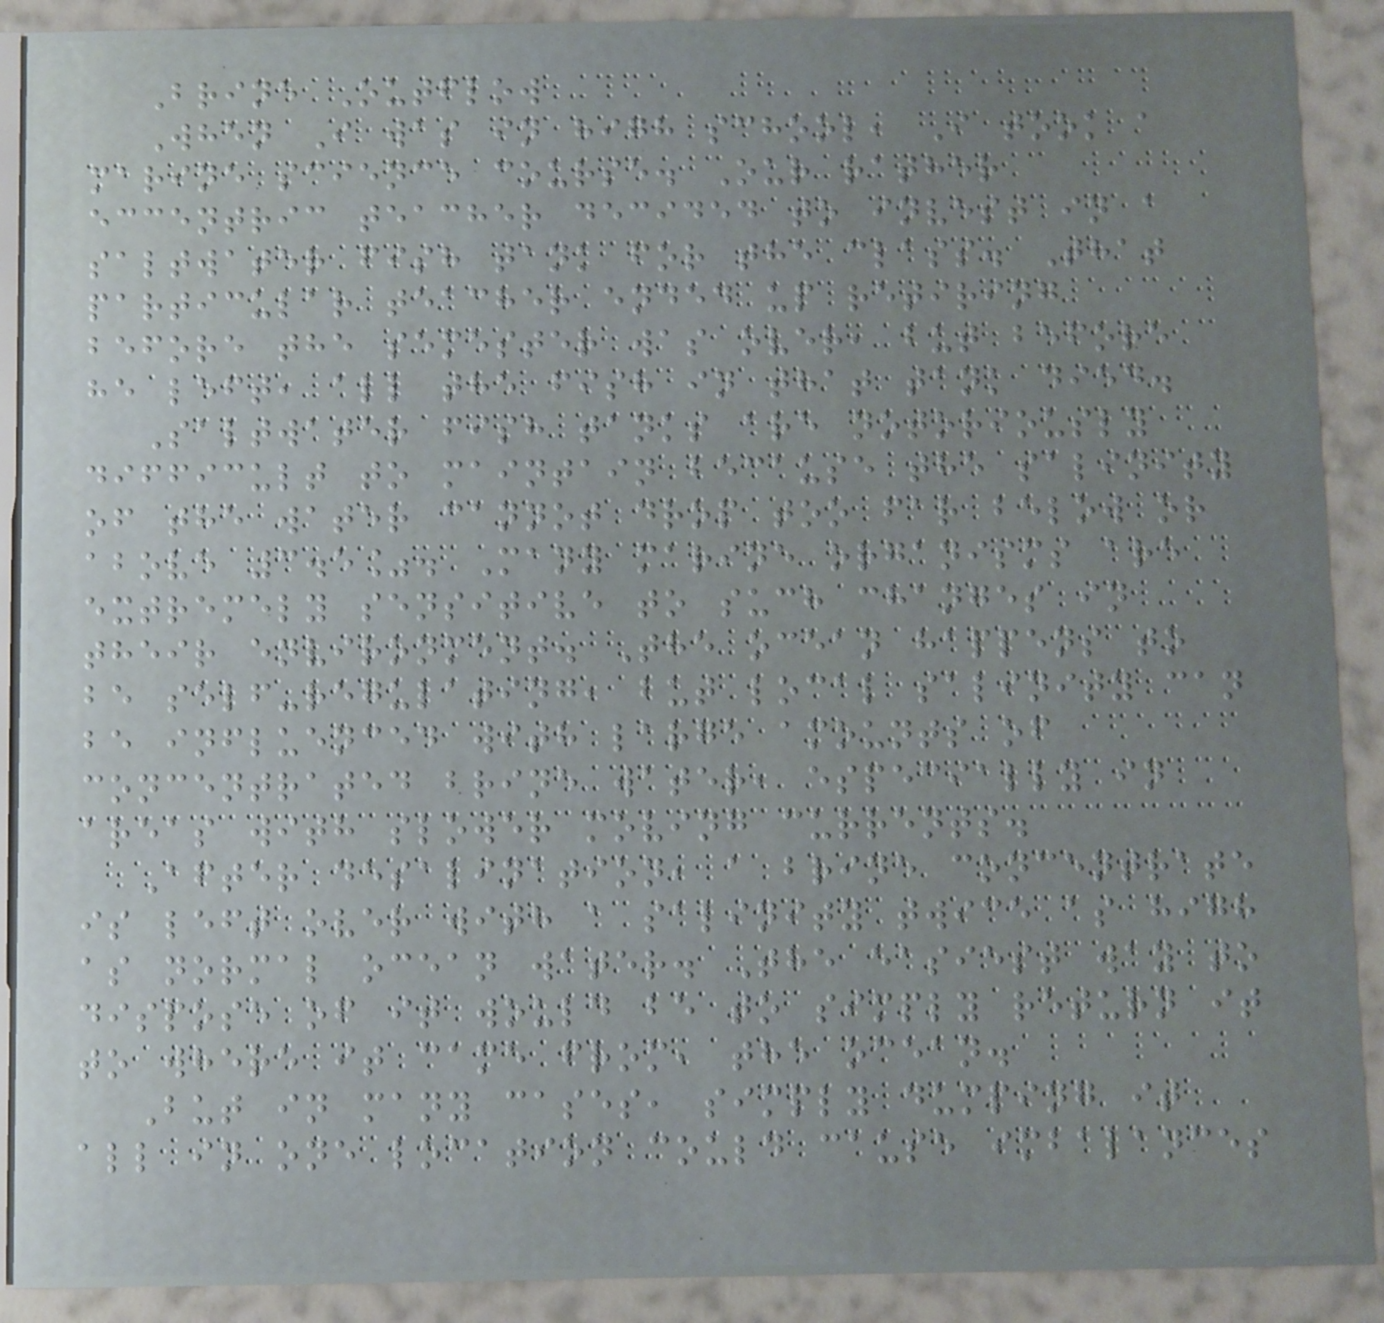Brine Outflow
When I was in high school, I took a
marine science course. Our rather
eccentric teacher decided to invest in a
saltwater fish tank for the class. That
particular teacher ended up retiring
before the semester was over, but before
he left, all the fish in that tank died.
Saltwater fish tanks are notoriously
difficult to maintain because the salinity
of the water cannot drop too far below or
above 3.5%. Many marine organisms are
extremely sensitive to such changes in
their environment. The ocean happens to
be self-regulating, but local salinity can
be influenced with large amounts of
concentrated brine water, especially in
areas with slower moving currents.
After desalination, a brine concentrate
is left over with a salinity twice as high
as normal ocean water. The easiest way to
dispose of it would be to simply return it
to where it came from, the ocean.
But in many cases, simply dumping it
all in one location could cause imbalances
